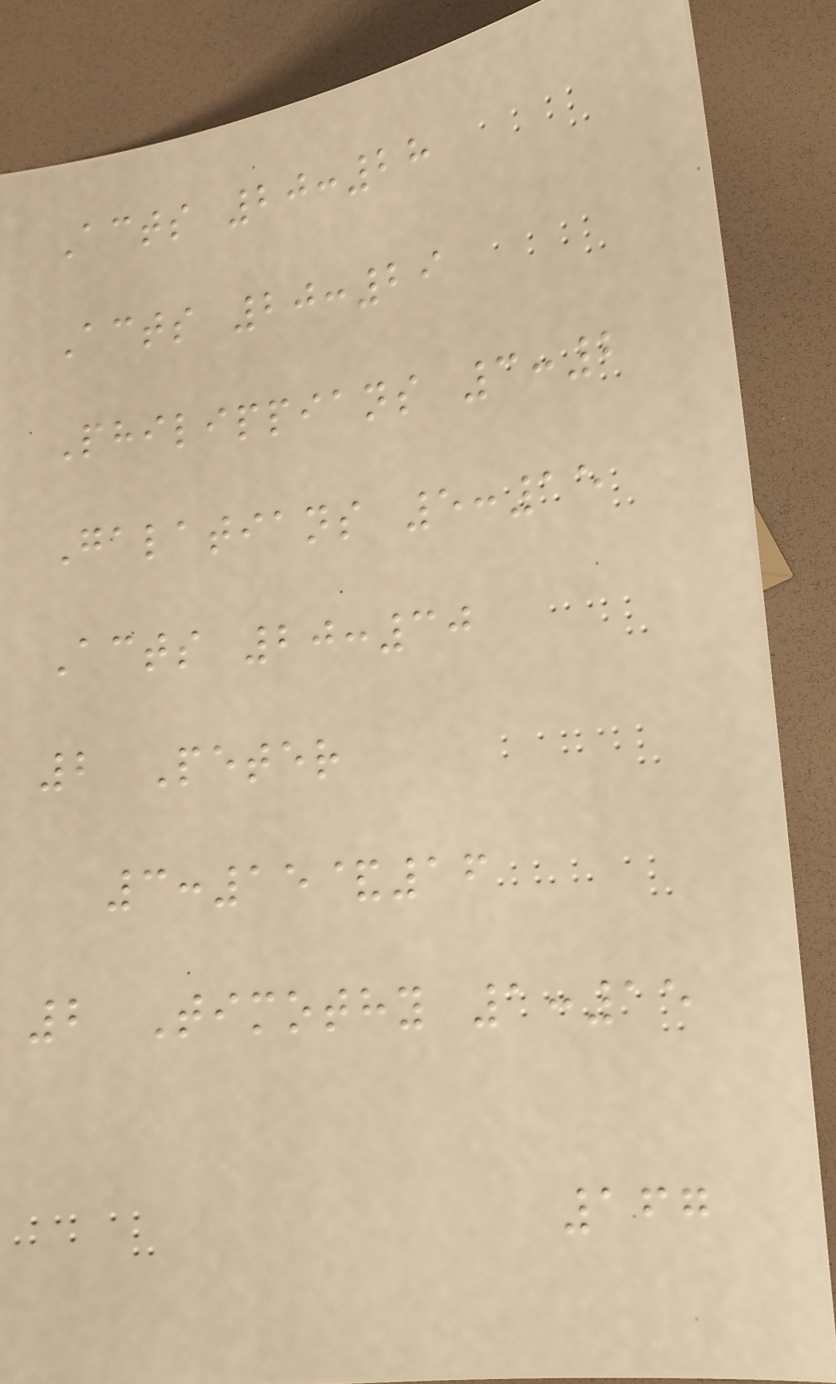Acts 20:28
Acts 20:29
Philippians 3:2
Galatians 5:15
Acts 20:30
2 Peter
3:15&16
2 Timothy 1:15
167
